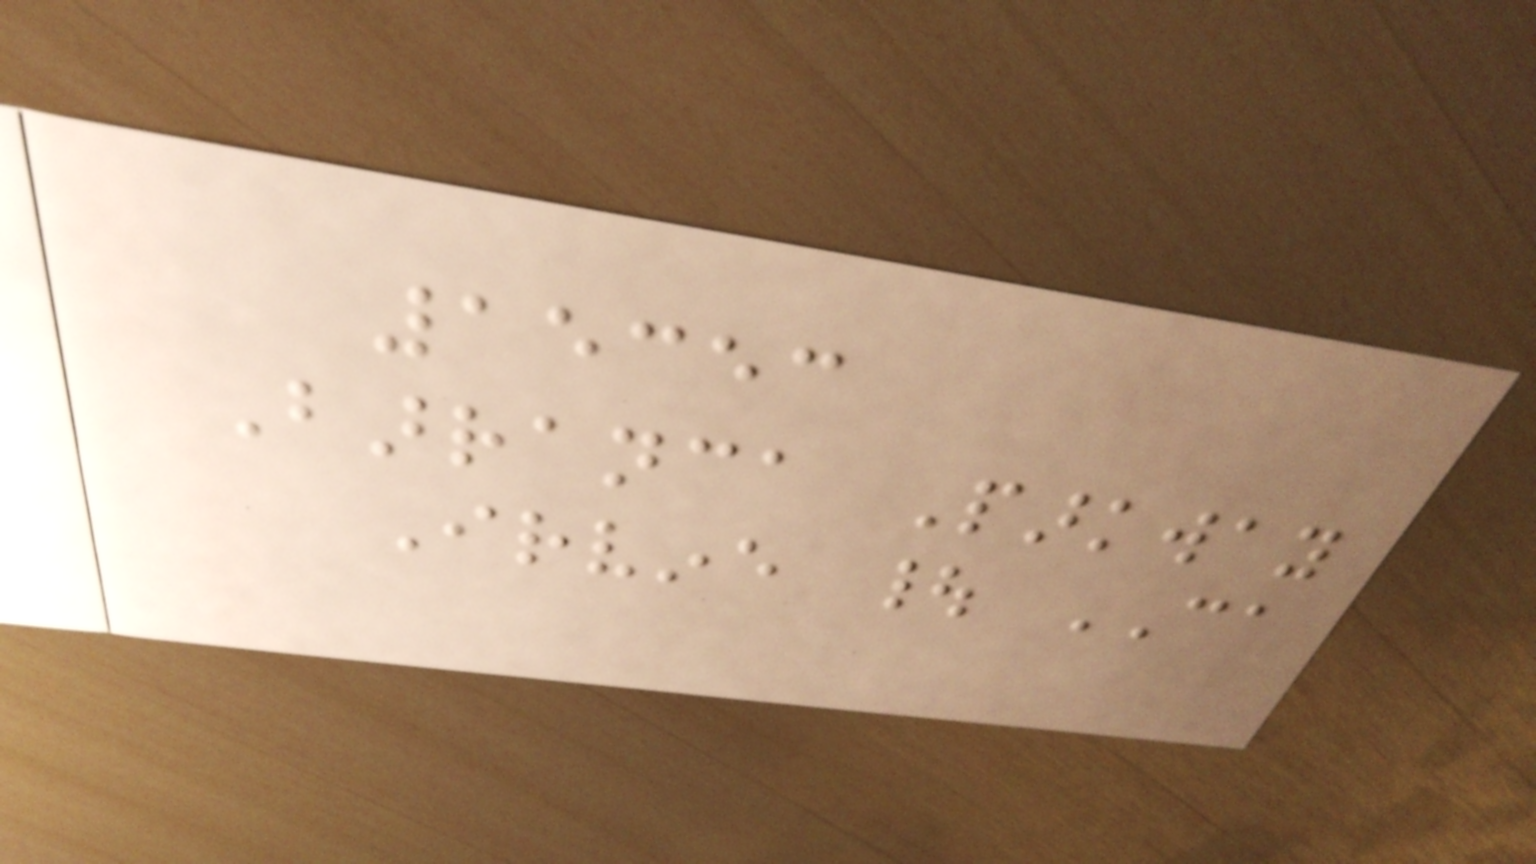15353
Barranca Parkway
Irvine | CA
